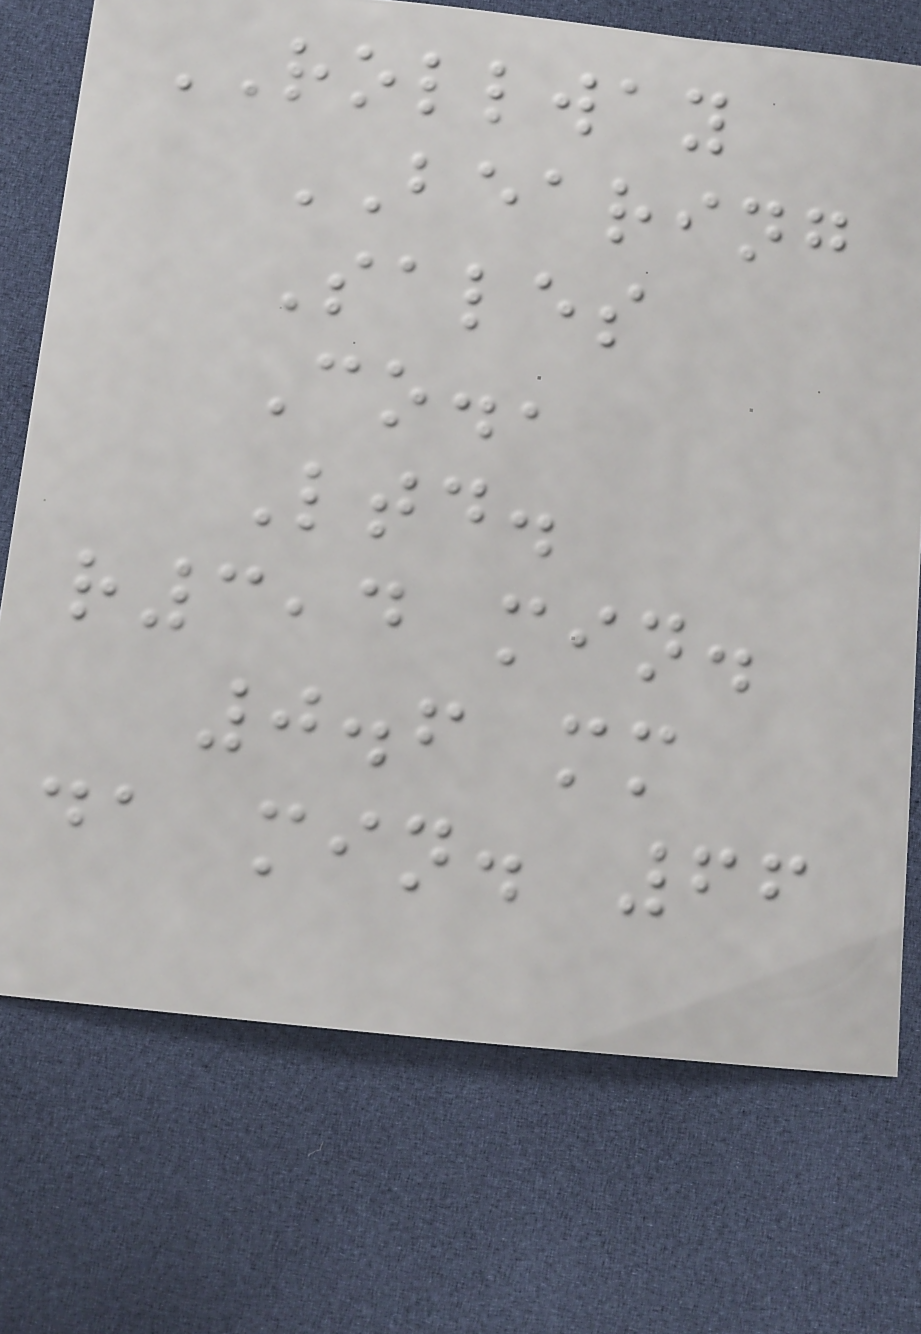ROLLWAY
BEARING
Sales
Co.,
Ltd.
r3,4 min.
0.6 mm
da min. 66
